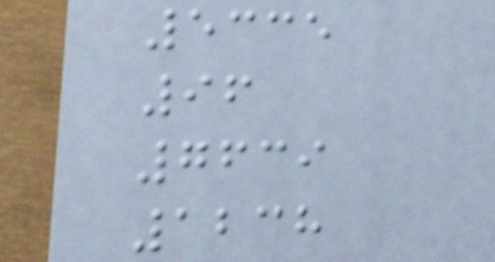5335
96
7639
1238
